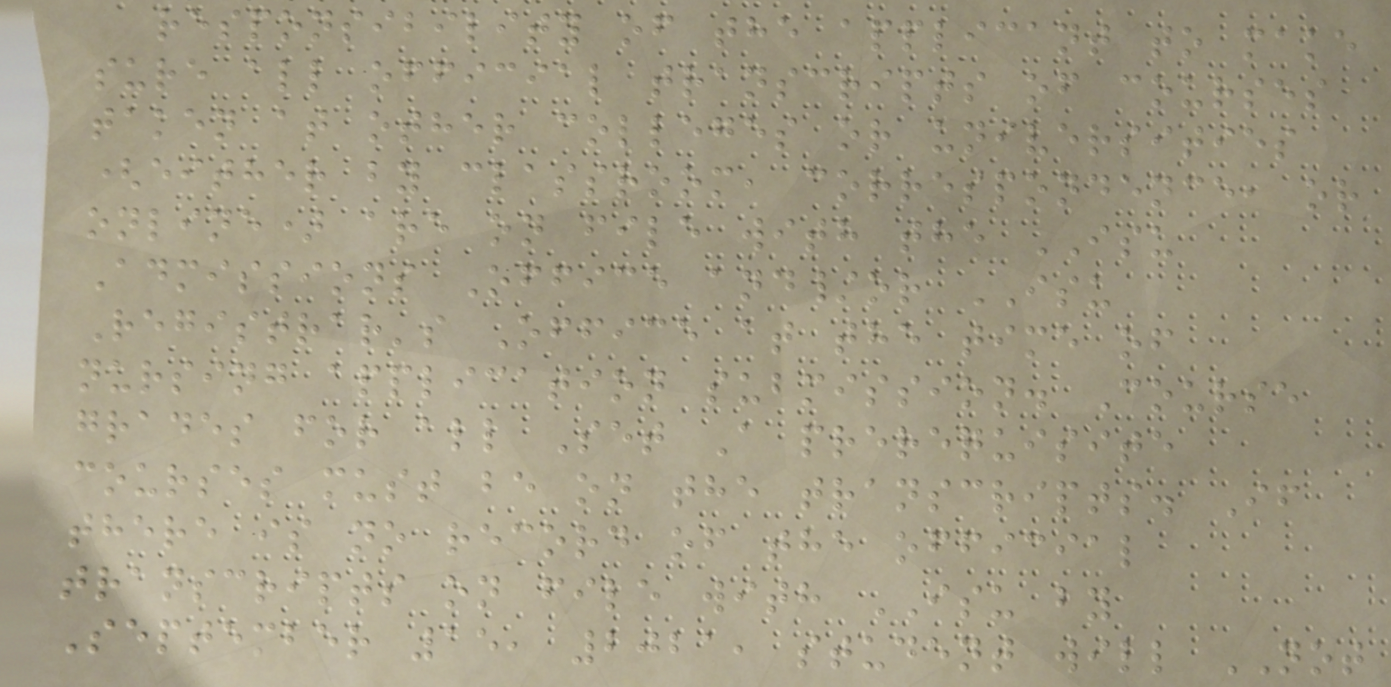responsibility of the applicant to make
sure all official transcripts of courses
taken at other colleges or universities
(either by classroom, correspondence, or
online) are on file with the ISU
Admissions Office and/or ISU
Registrar's Office at the time of
nursing application submission. Course
grades for all Set A prerequisite
courses must be on the transcripts. If
there is no record of the official
transcripts on file with ISU by
September 15, 2021, student will NOT
